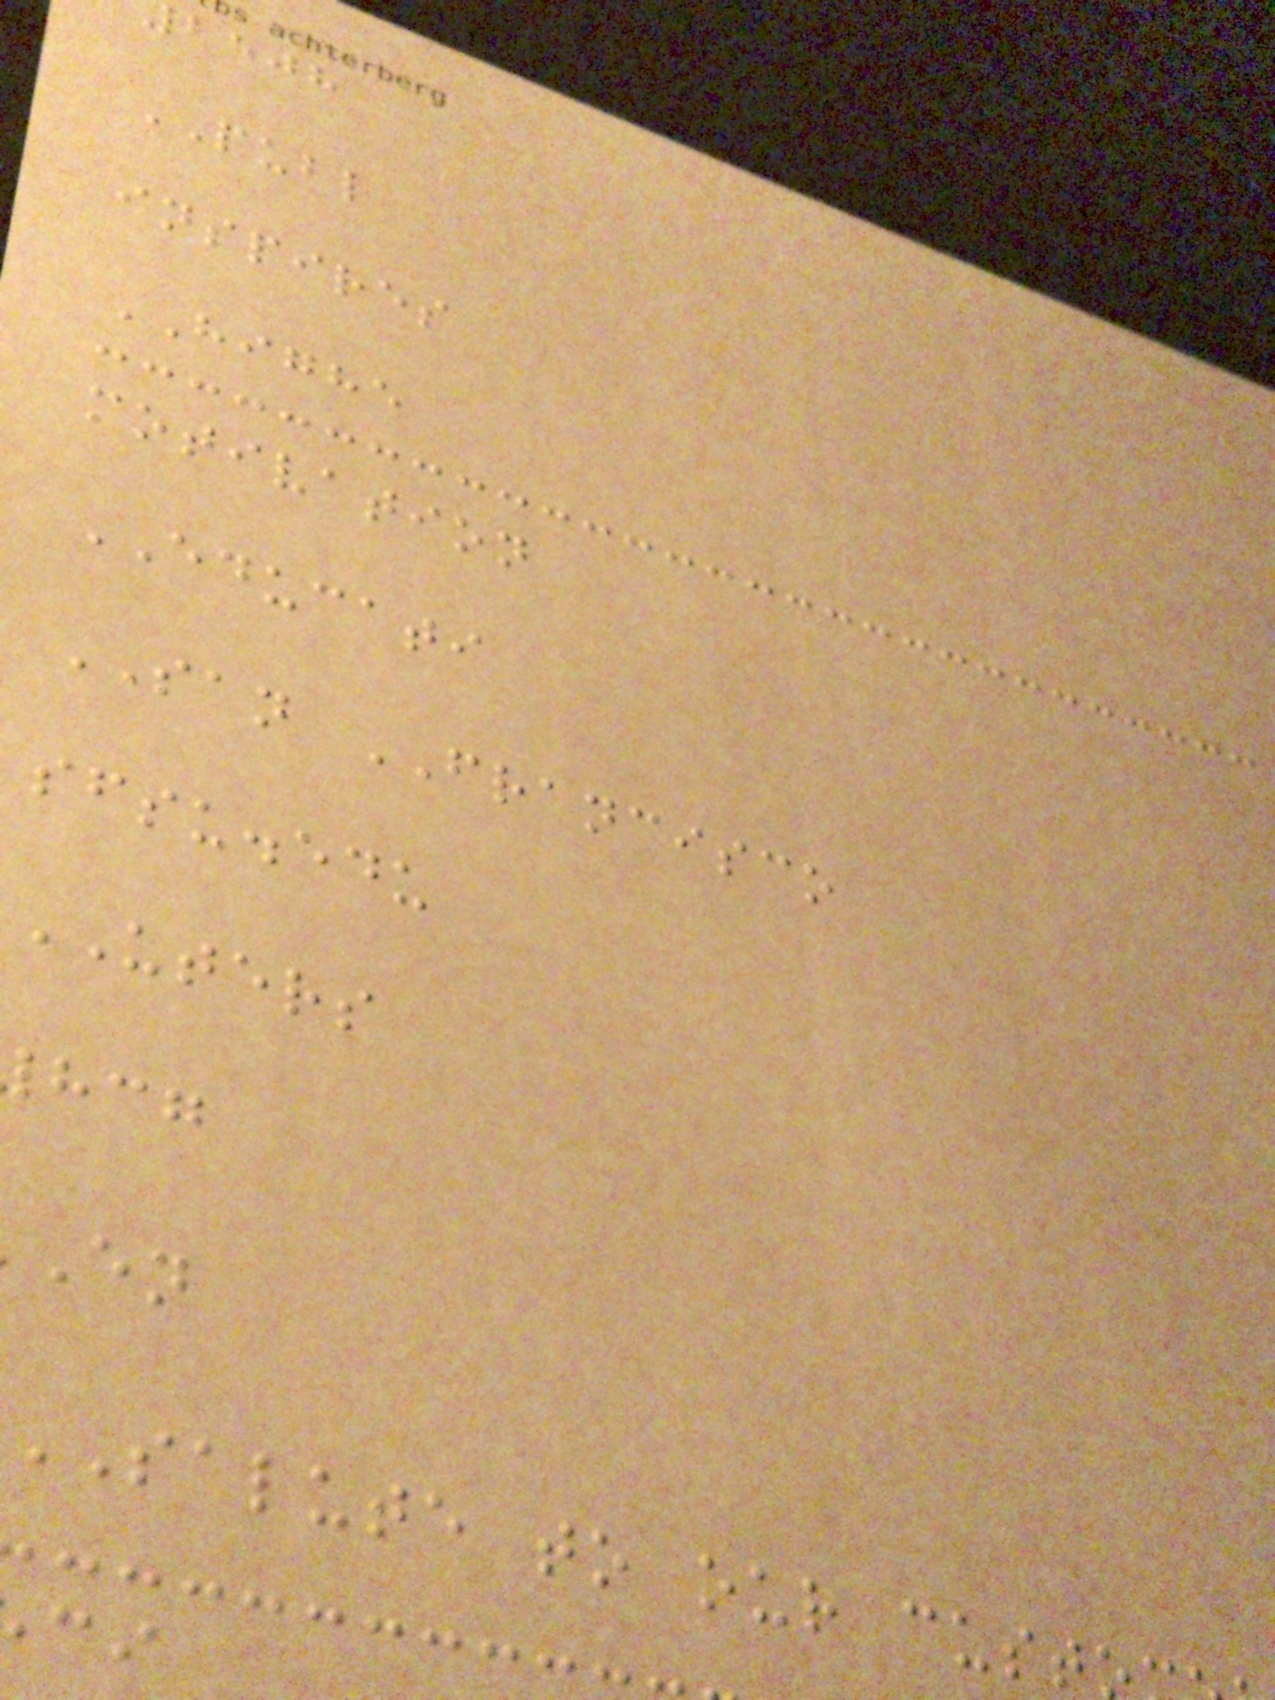bejh
PUBL
inspires
HIGHE
motivation
EDUCATI
SAN FRANCISCO
sfsu.edu
UTERS
SALUTE to our
